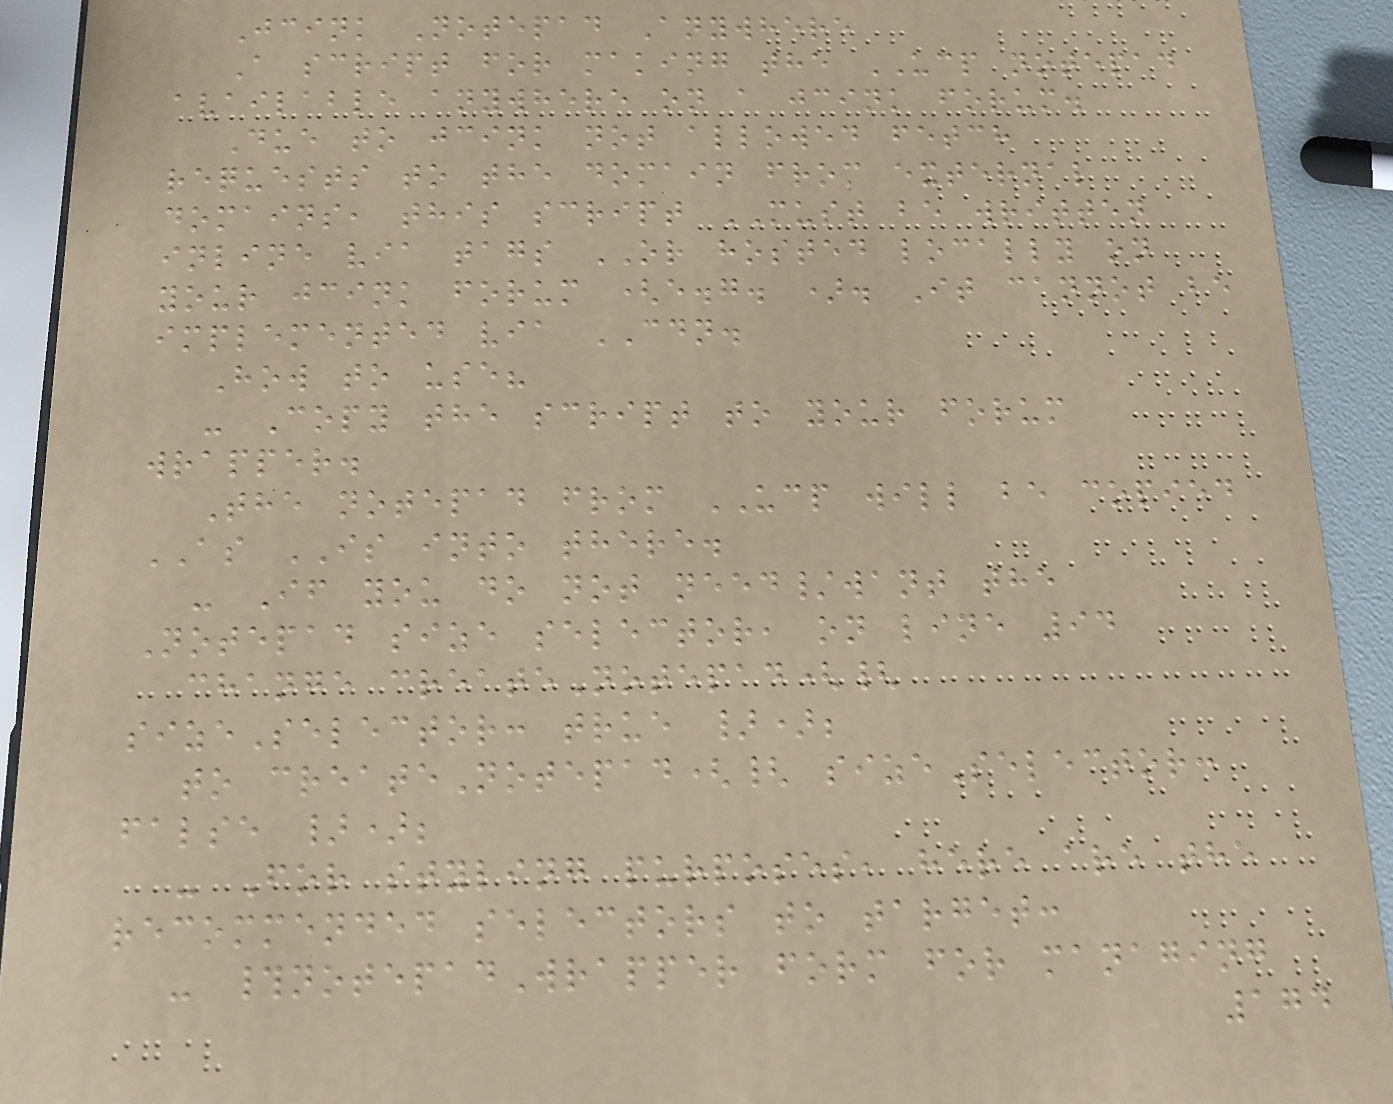Jcink Notepad Anywhere
A script for making the UCP notepad
available anywhere on a jcink forum.
Due to jcink not allowed fetch
requests to the domain from external
domains, this script MUST be written
inline via tags OR hosted locally on
your jcink forum (e.g. ). It cannot be
implemented via CDN.
How to use?
- Copy the script to your forum
wrapper.
The notepad from UCP will be copied
AS IS into there.
- If you do not need/want the
Notepad size selector, on line 94
change createNotepad({
sizeSelector: true });
to createNotepad({ sizeSelector:
false });
- For styling purposes, here are the
recommended selectors to target:
- #notepadWrapper form for managing
174
